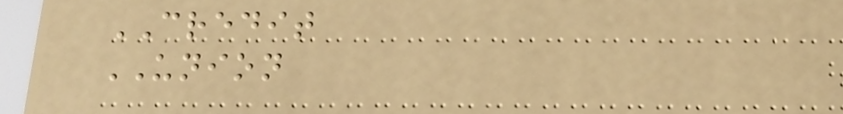CREDIT
UNION
